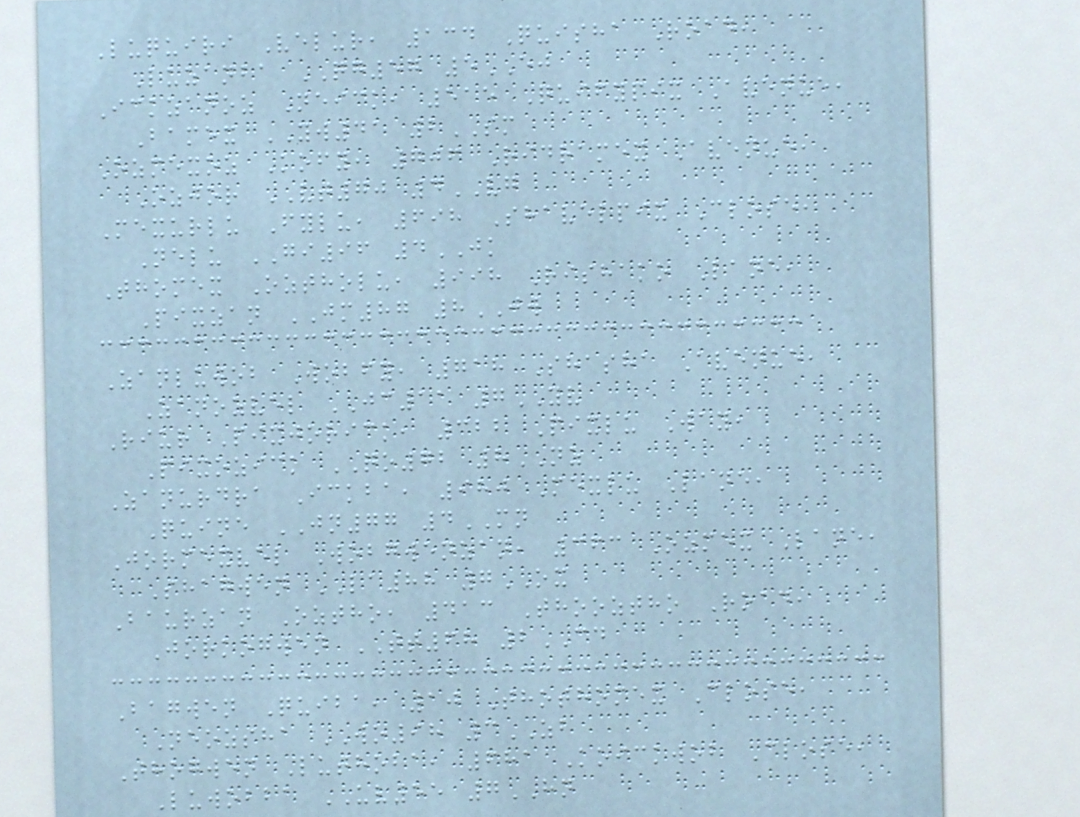Luquiri Velur, 134 Quisha Road,
Luzanba QG57 5EJ
Ickzanoz Neick, 515 Quifypix Avenue,
Bamex YW41 2SM
Ozmexoz Kofy, 706 Ridramex Avenue,
Ozjor VT70 4VG
Mexurlu Fylu, 698 Shavelpix Close,
Nelu GI96 4JK
Thomex Oztholu, 998 Rishako Lane,
Pixzan JM87 8JW
Zanluwob Wobfy, 718 Shasha Avenue,
Zanozvel JC11 7YV
Riur Pixjorick, 322 Pixlu Way,
Pixozick QO72 8NZ
Zanurdra Ickba, 980 Mexlu Lane,
Quine JN77 4MN
Jormexvel Wobgwenzan, 363 Ozmex Lane,
Shagwen LA88 7OX
Baurzan Oztho, 413 Thooztho Road,
Jorkogwen TT68 2CD
Bagwen Quiba, 10 Thothomex Close,
Neozsha WO98 3ZB
Thogwen Luthoba, 681 Koickwob Close,
Luwobba UV55 7HN
